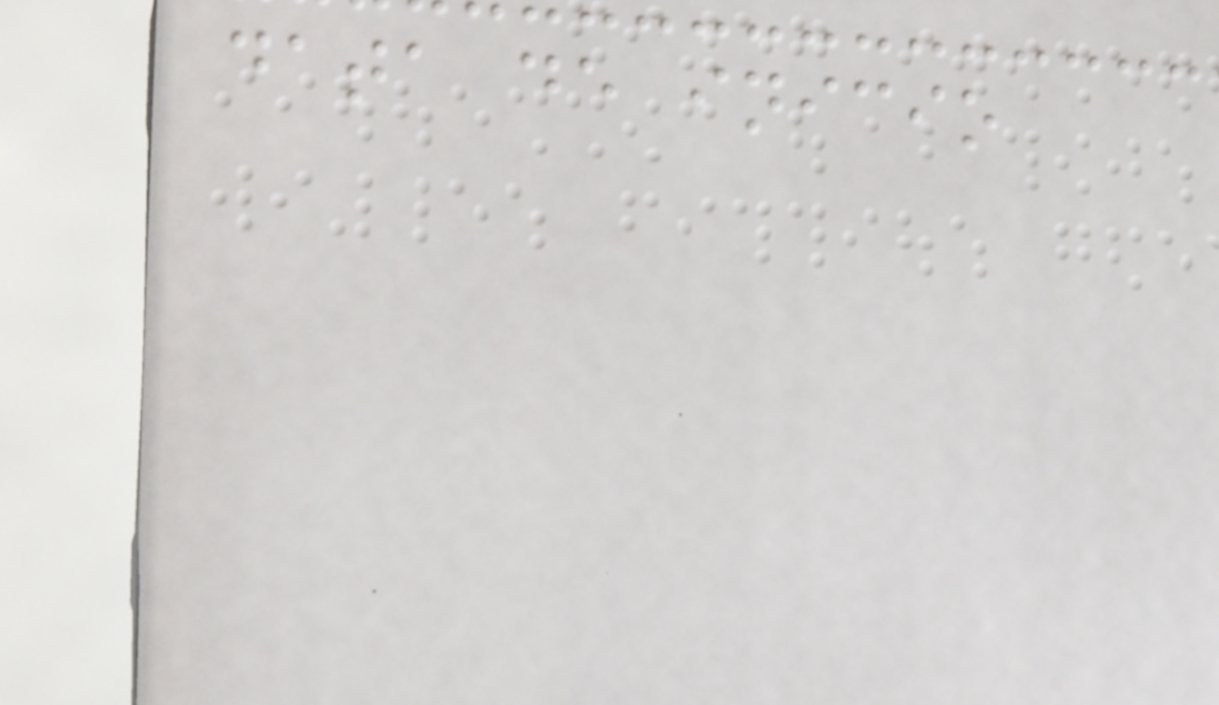data de inicio
